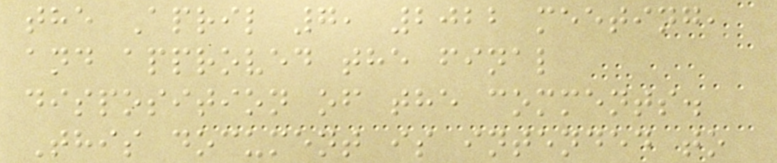the April 7, 2022 meeting,
and approved the final
disposition of the comments.
This document is intended to
